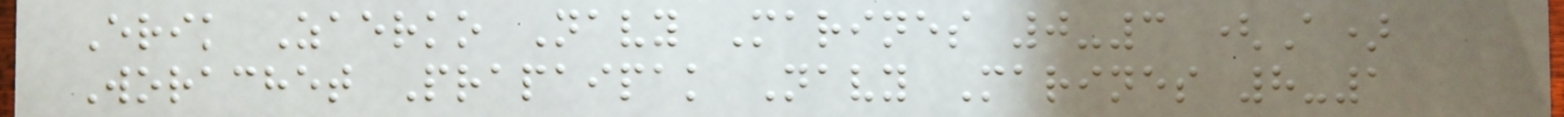Erik Zaerko Navy Marines 0-3 (A)
Worachet Prapaipak Navy Marines 8-1
